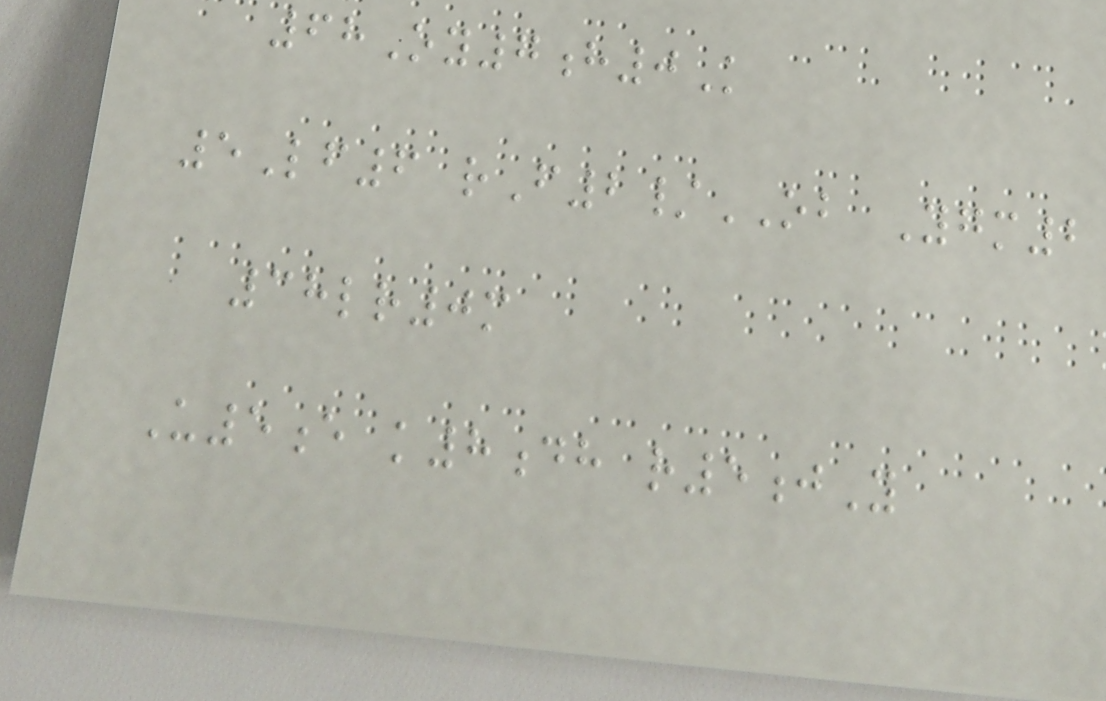68Oy7h0K
5Lf6 rF2/OB Ygm2
38lr0m
U5e k8dh r5jY
